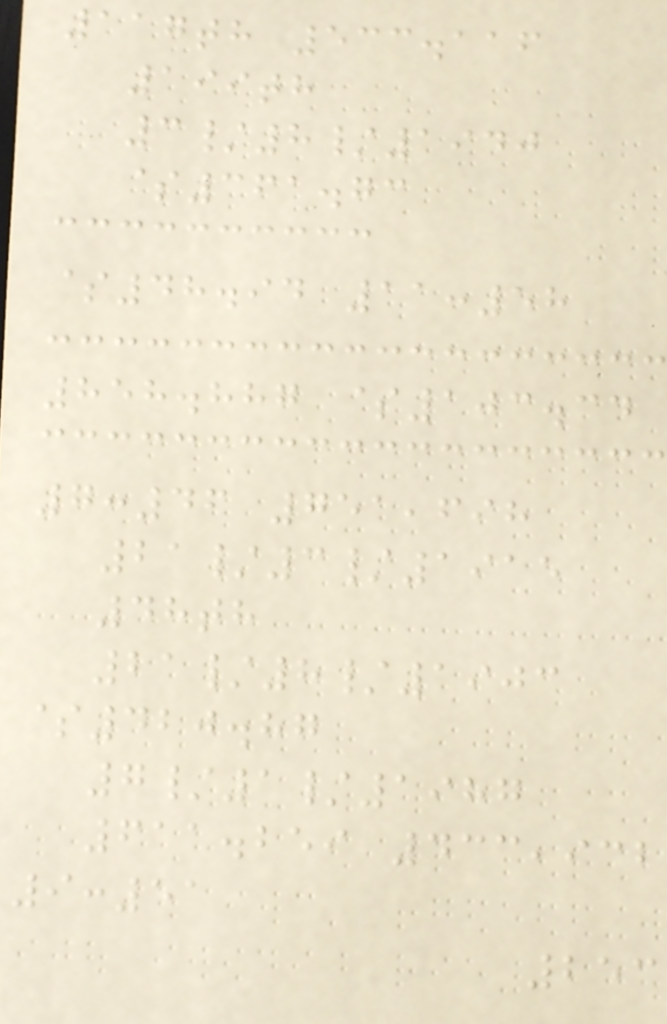117th 533.116
199th
3/8/1940
$361.73
$48.94 11:58
858.887 $103.34
7:46 751,698
21/3/1915
48th
21/8/1903
$420.87
7/1/1987
611.259 433,932
9:51
253
